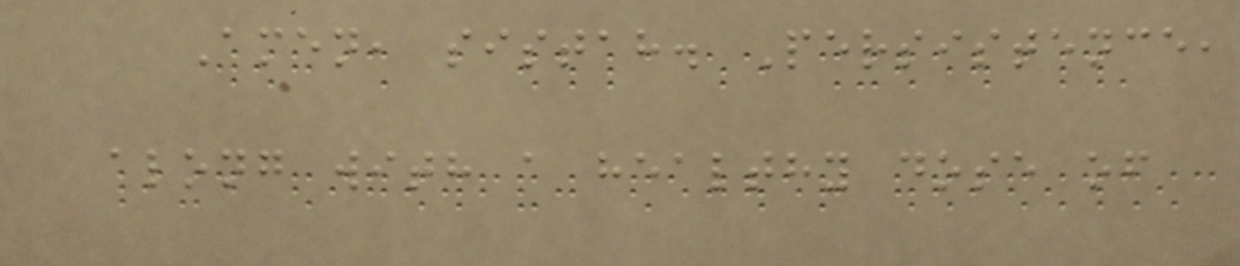Amen, sistah. Persistence,
along with a healthy dose of
